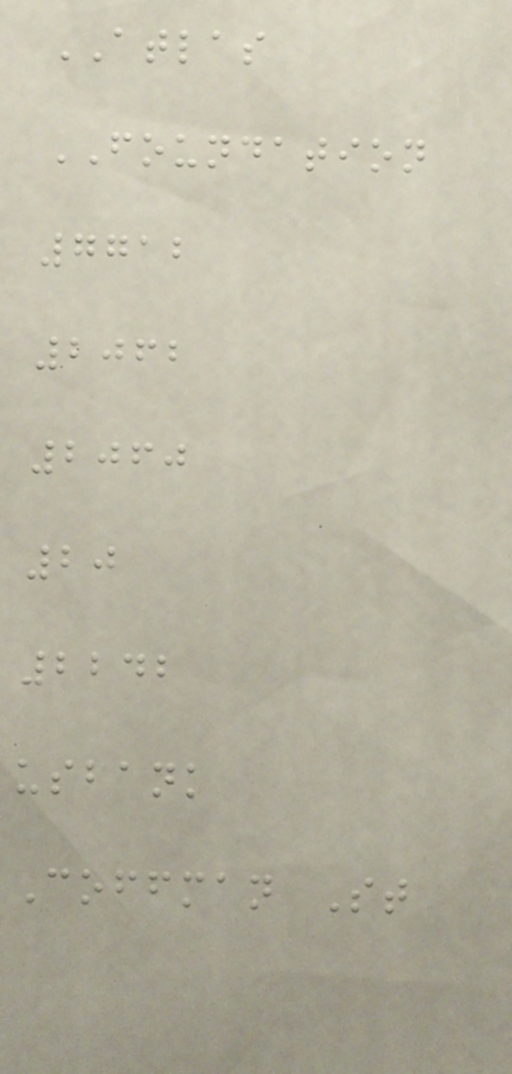ATLAS
FOUNDATION
7712
2062
2060
20
2242
usbank
Coffman St
